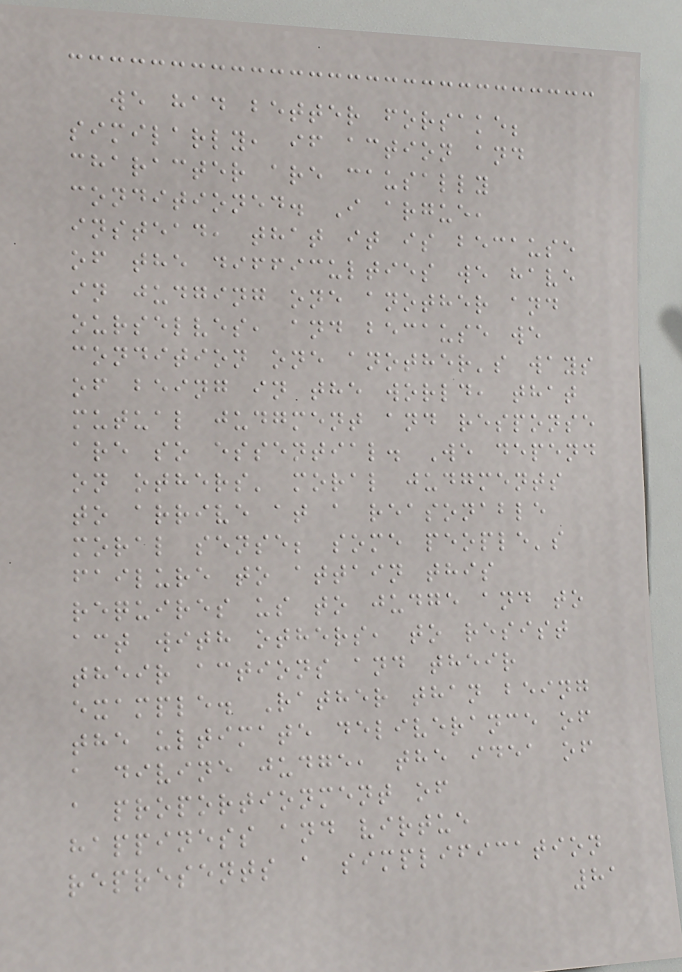we had better forsake;
similarly, if action and
character are causally
conditioned. I argue,
instead, that it is because
of the difficulties we have
in judging one another and
ourselves, and because we
condition one another's ways
of being in the world, that
mutual judgment and response
are so essential. We depend
on others' moral judgments
to arrive at a reasonable
moral sense; some people's
failure to attain this
requires us to judge and to
act with others, to resist
their actions and their
example. Rather than being
the ultimate deliverance of
a divine judge, the idea of
a proportionment of
happiness and virtue
represents a simplification
81
